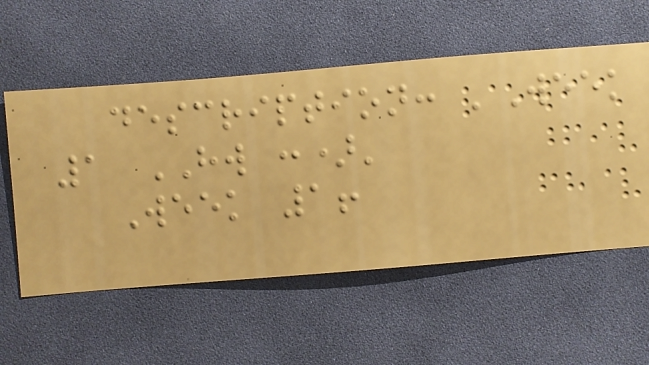description: 'Week
1 HW :)'
Week 1!
